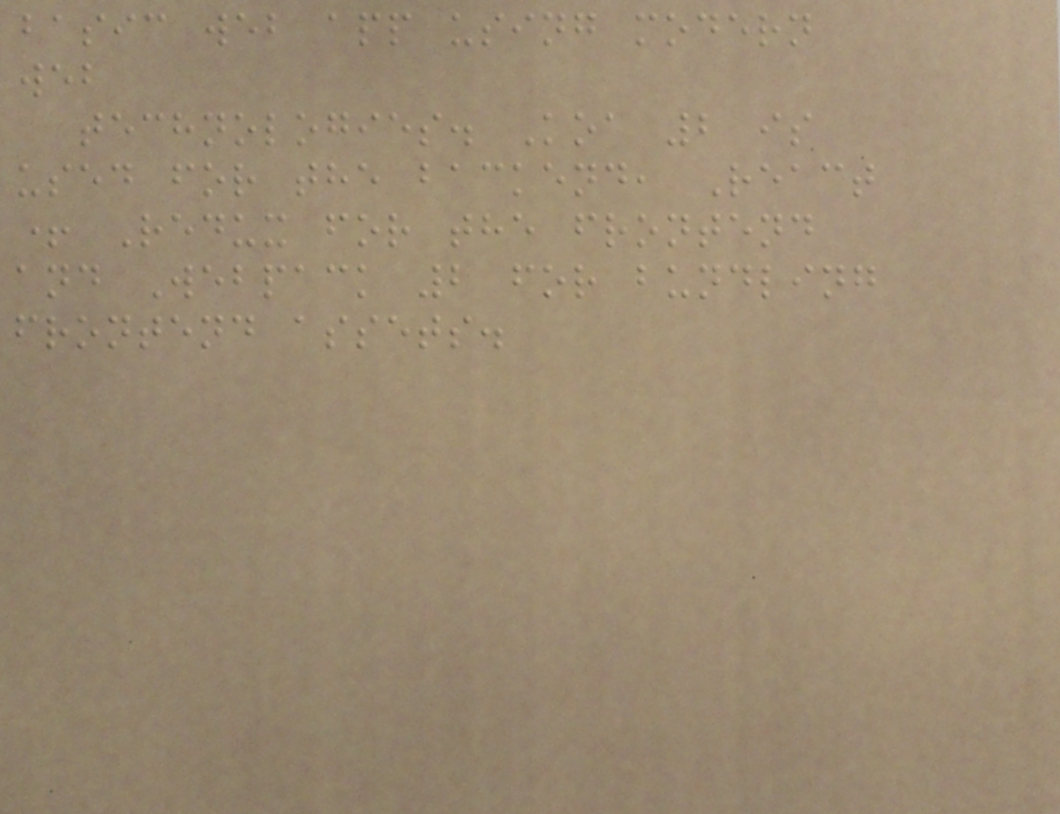basic web app using modern
web
technologies. Koa 2 is
used for the backend, React
+ Redux for the frontend
and Webpack 2 for bundling
frontend assets.
